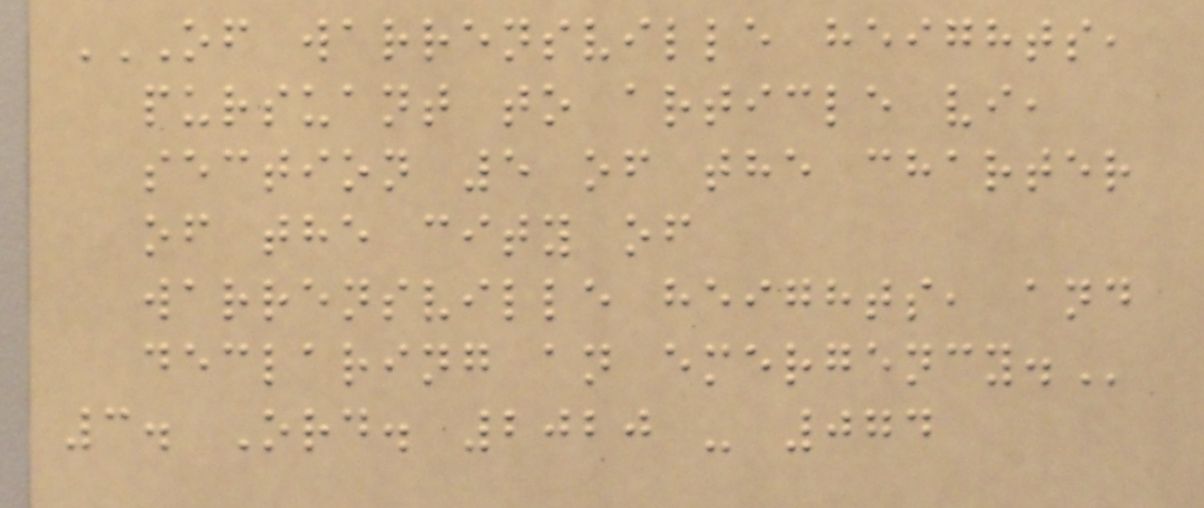OF WARRENSVILLE HEIGHTS,
PURSUANT TO ARTICLE VI,
SECTION 5 OF THE CHARTER
OF THE CITY OF
WARRENSVILLE HEIGHTS, AND
DECLARING AN EMERGENCY.
3. Ord. 2020 - 074
